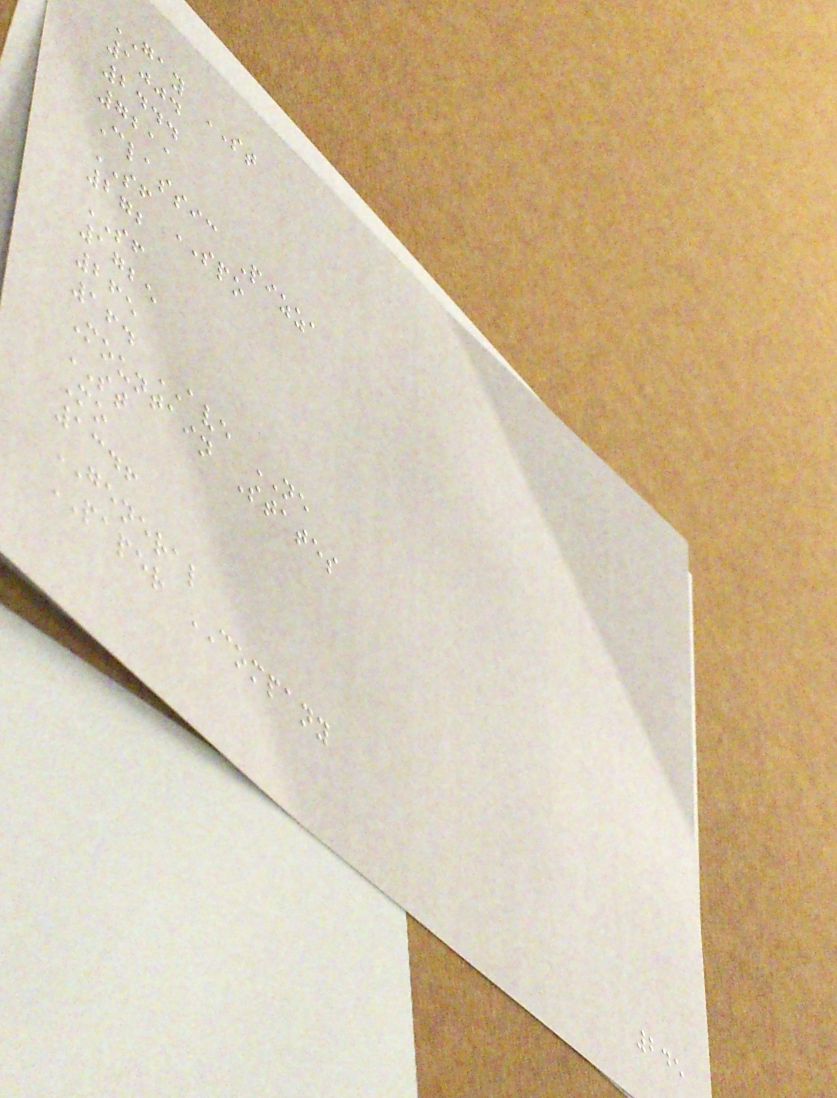GAY ST
1004
2444
7211
Classic Pizza
SF SPO
272
SF
1725
265
164 AVE NE
Mountain States
ST
Mo
1346
GENERAL
PAPER COMPANY
245
